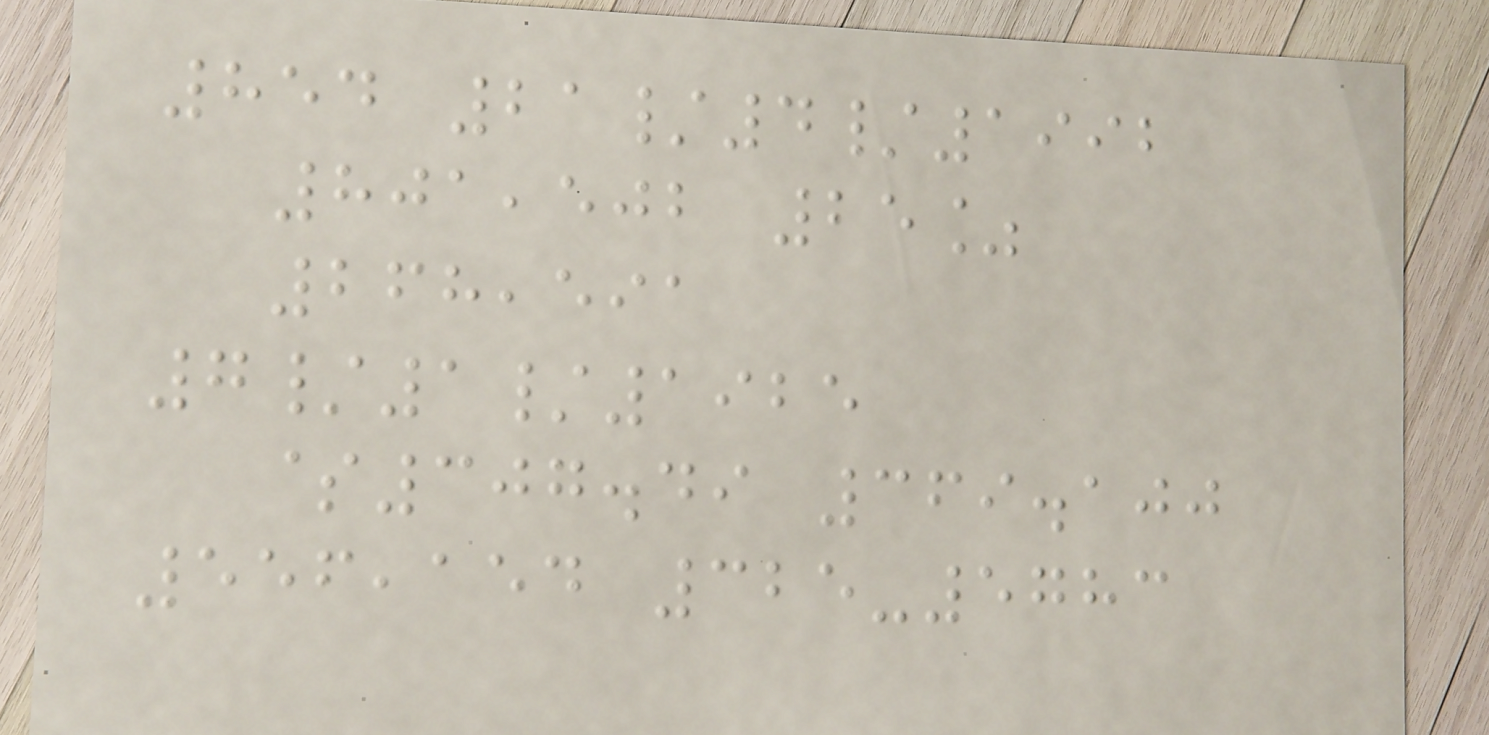854 21/4/1992
801,502 25%
268,591
7/1/1925
$307.49 369.100
556,154 325-5783
